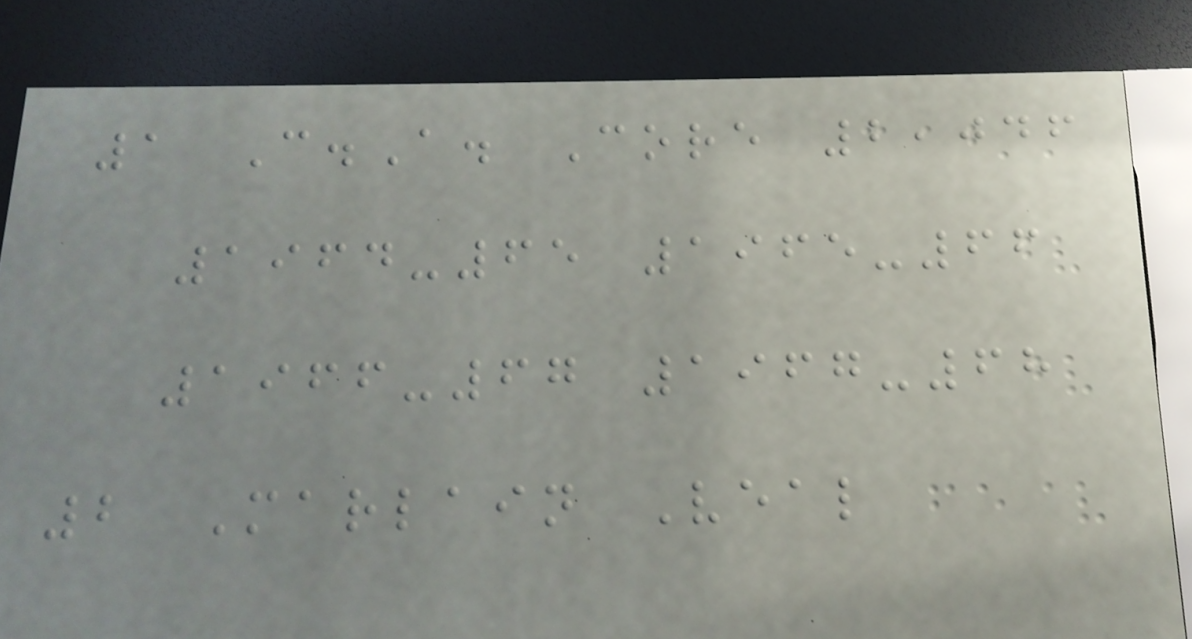1 C.A. Core 2,046
1964-65 1965-66
1966-67 1967-68
2 Marlain Veal
